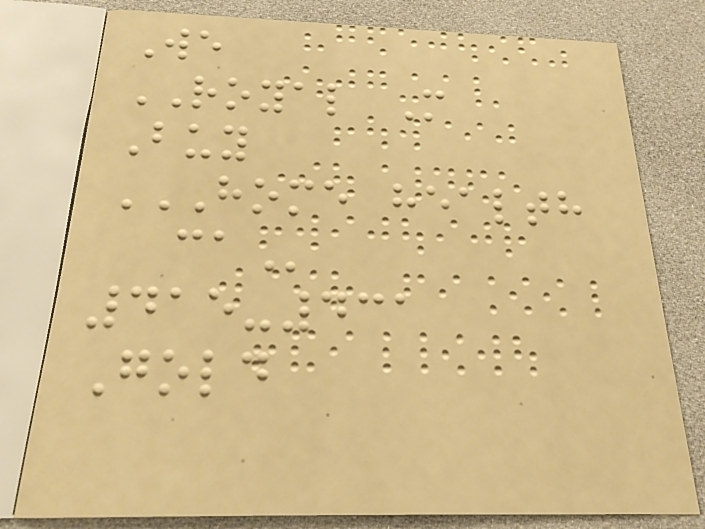We
ROYAL M
Buy
HOME HEALTH
CA
415-431
Gold
